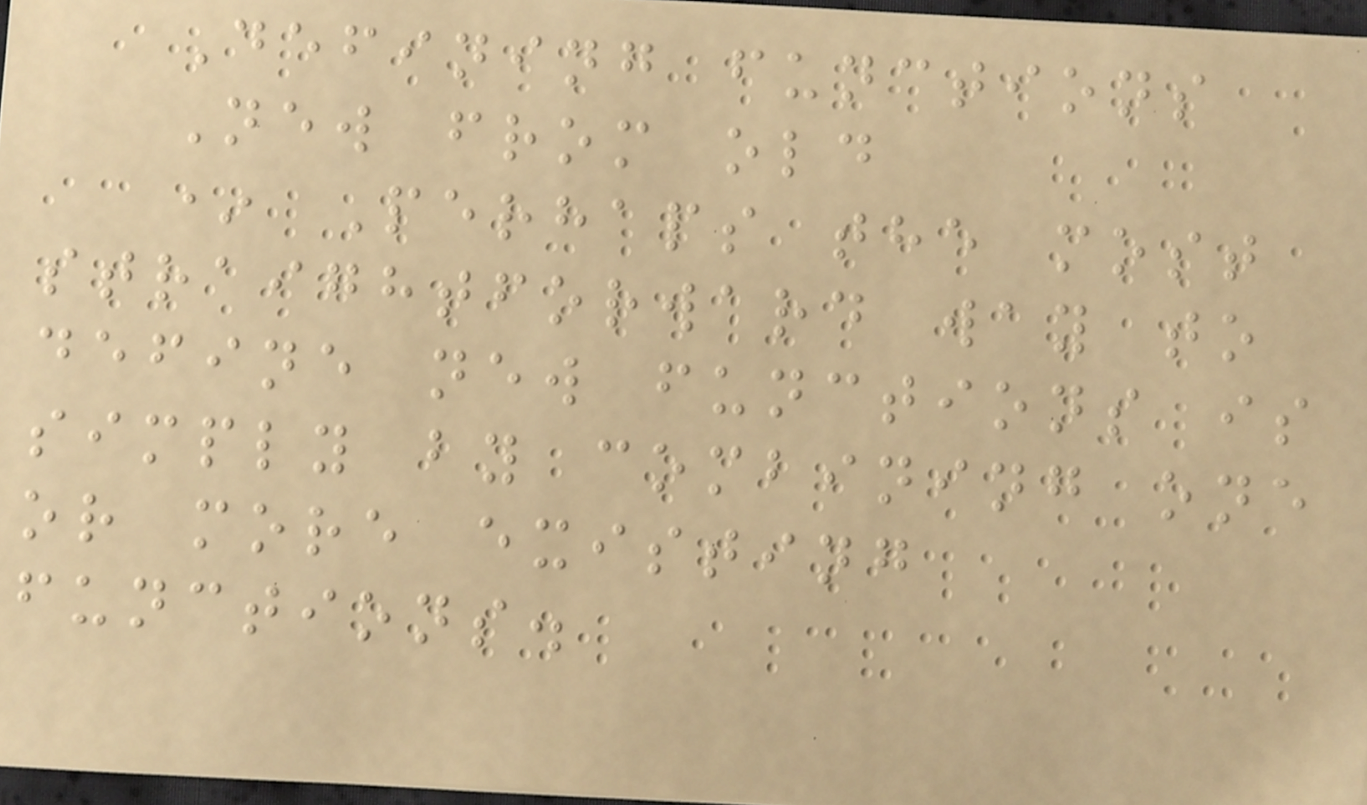Defining functions
New from old
* Perhaps the most
straightforward way to
define new functions is
simply by combining one
or more existing
functions.
